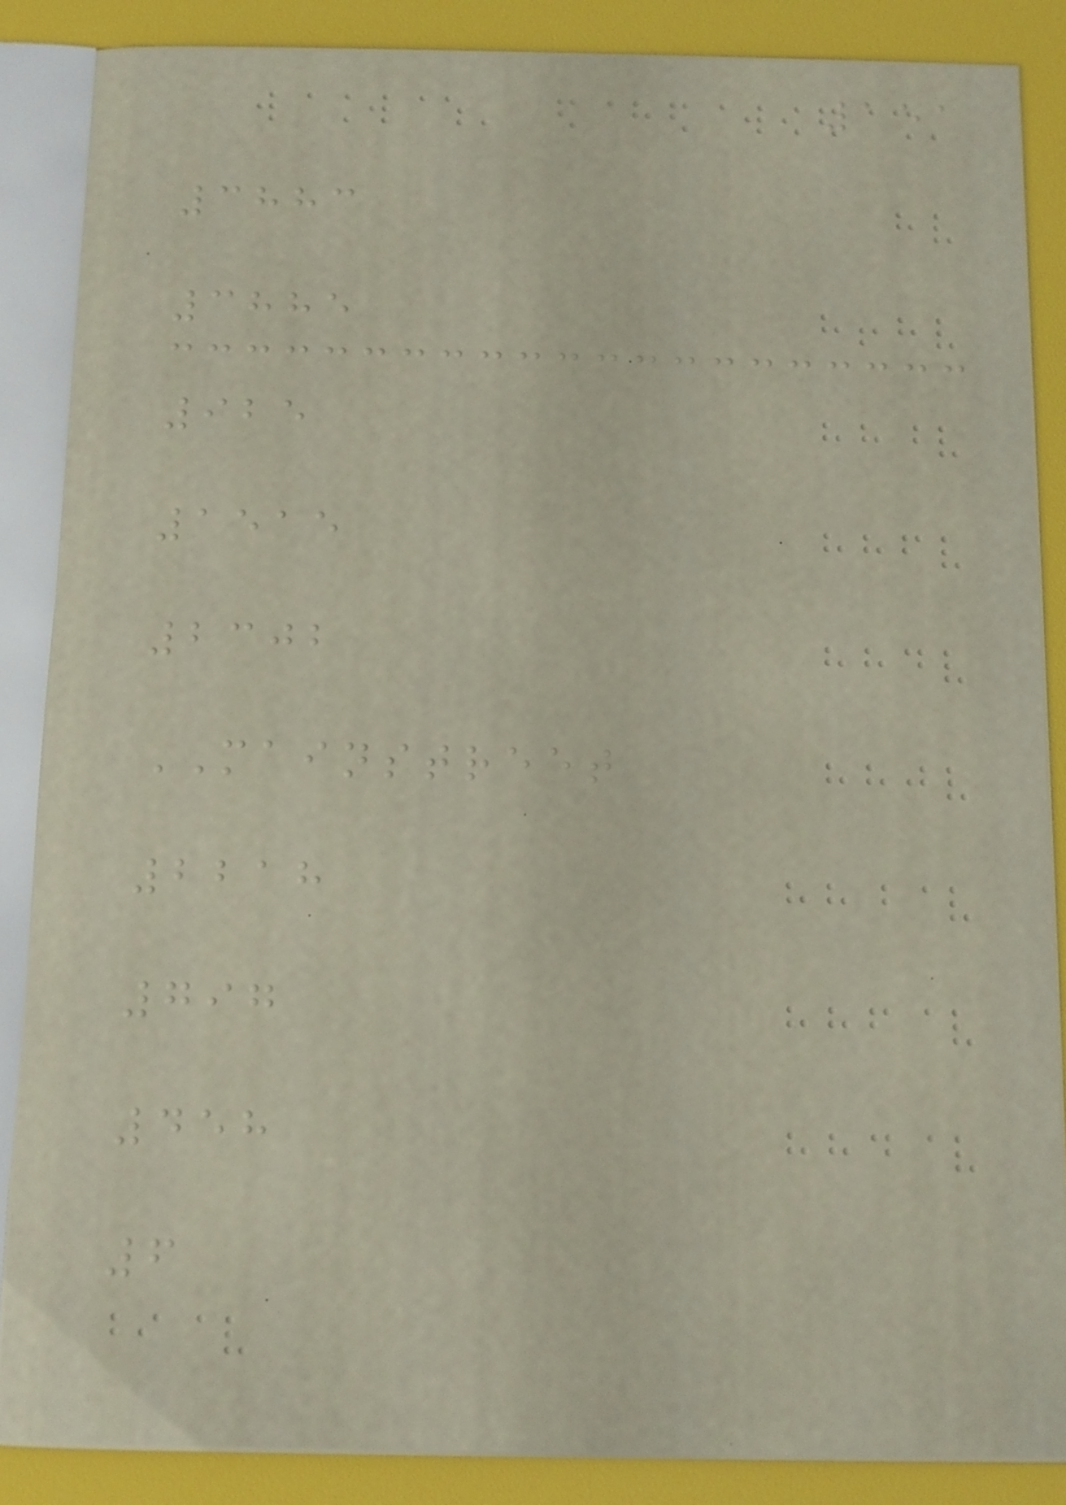151
3883
3885
925
1515
2302
MAINSTREET
2218
797
458
6
